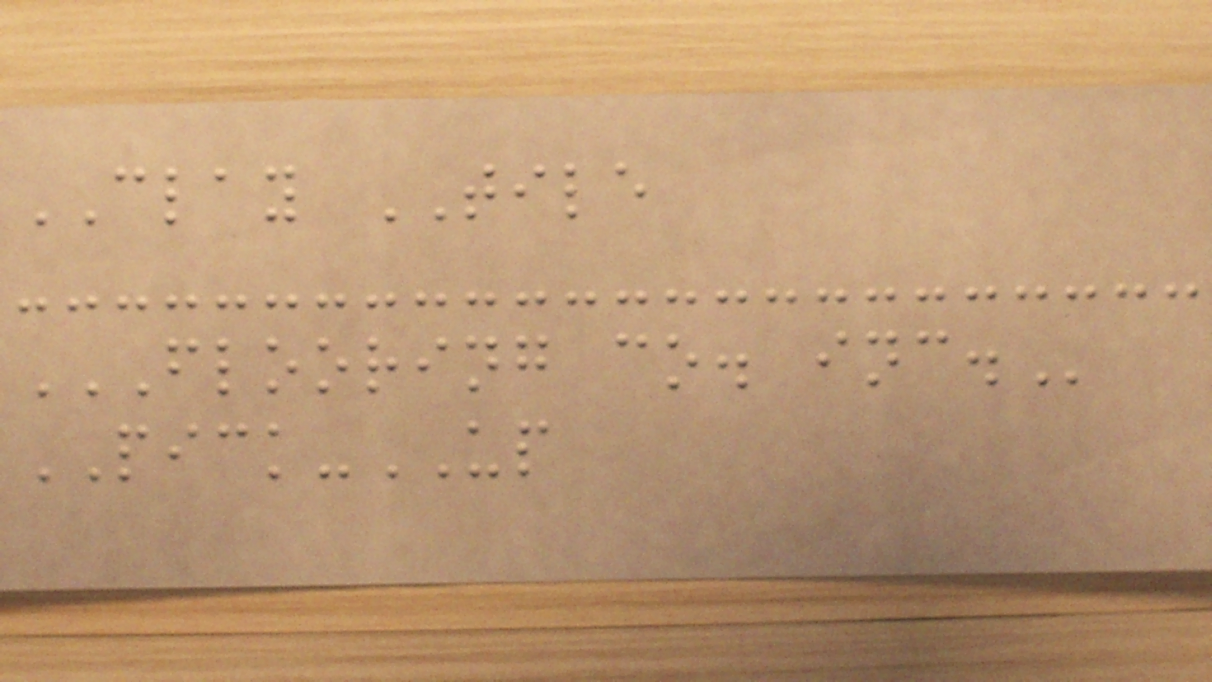CLAY TILE
FLOORING CO. INC.
PICK-UP
